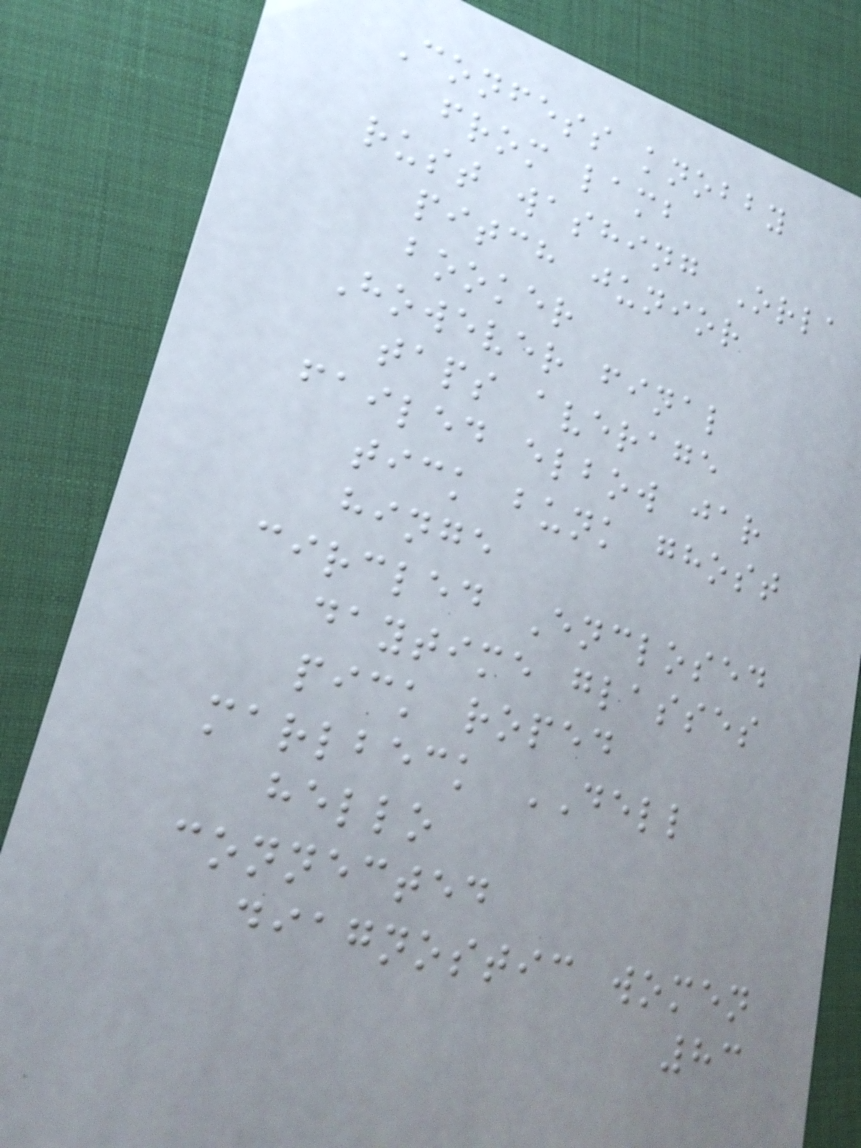Confess knobby
from lamb
rust washing Orla
pitch junior
booker
However final
taps average
failed elbow jar
tick bunk ghost
hinge
circled Enclosed
daytime glasses
pick roped
marlbeck DELL
hello
connected
diagnostic women
83
